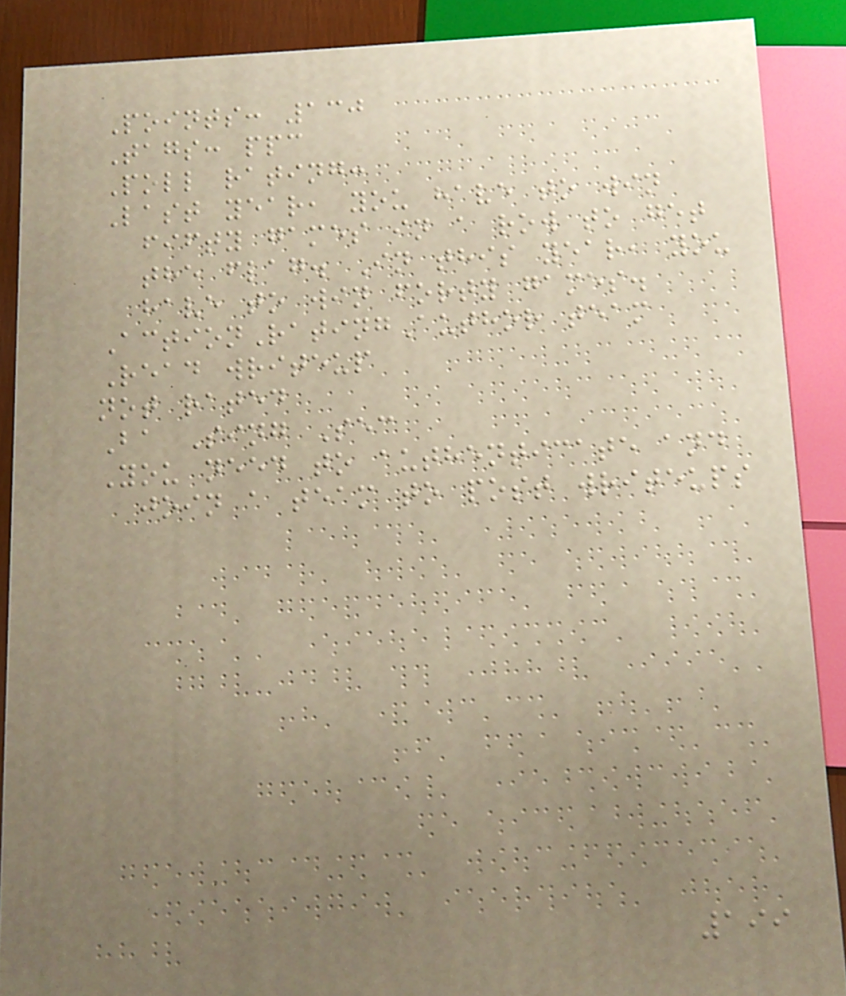Points: 130
Tags: ppc
Poll rating:
Last year, you have to win
fifty games in a row to get
the flag. In this year, you
have to win forty games.
ActionRatingAuthor team
Read writeup
not rated
Ba Sing Sec
You need to authenticate and
join a team to post writeups
199
